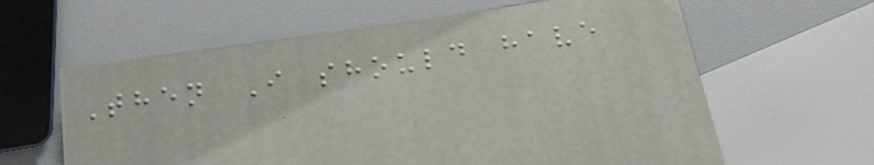Then I should have
